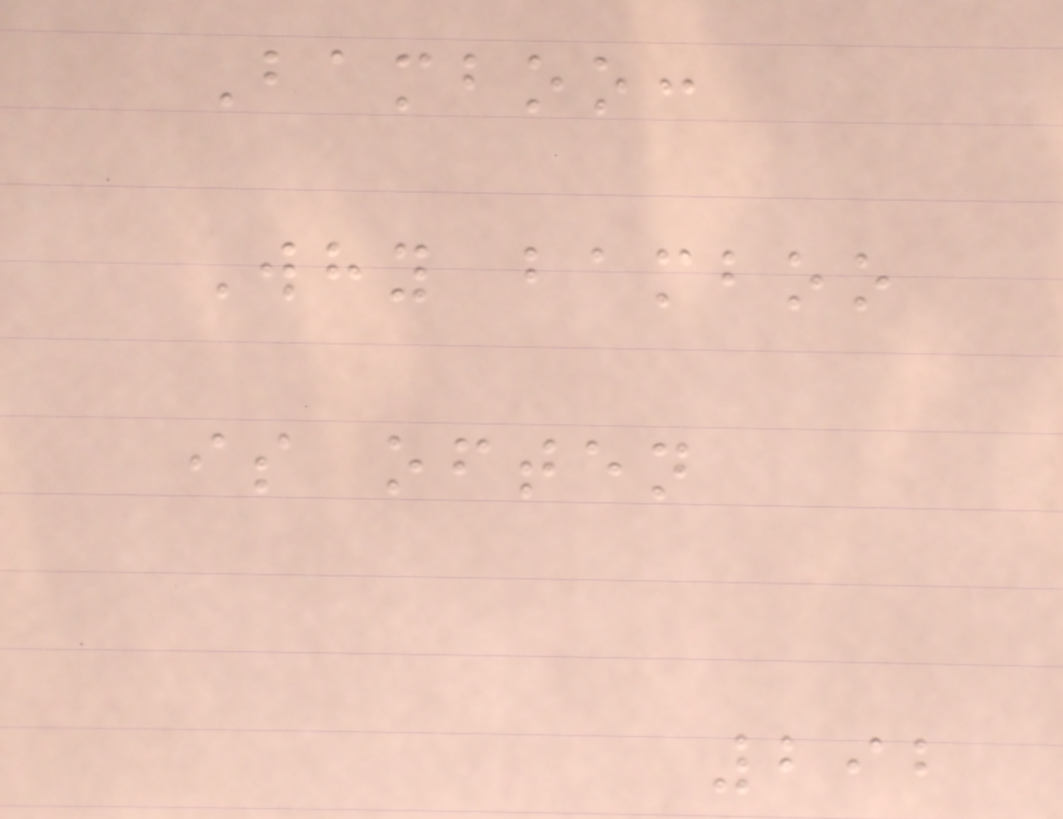Bamboo:
Why bamboo
is often
292
